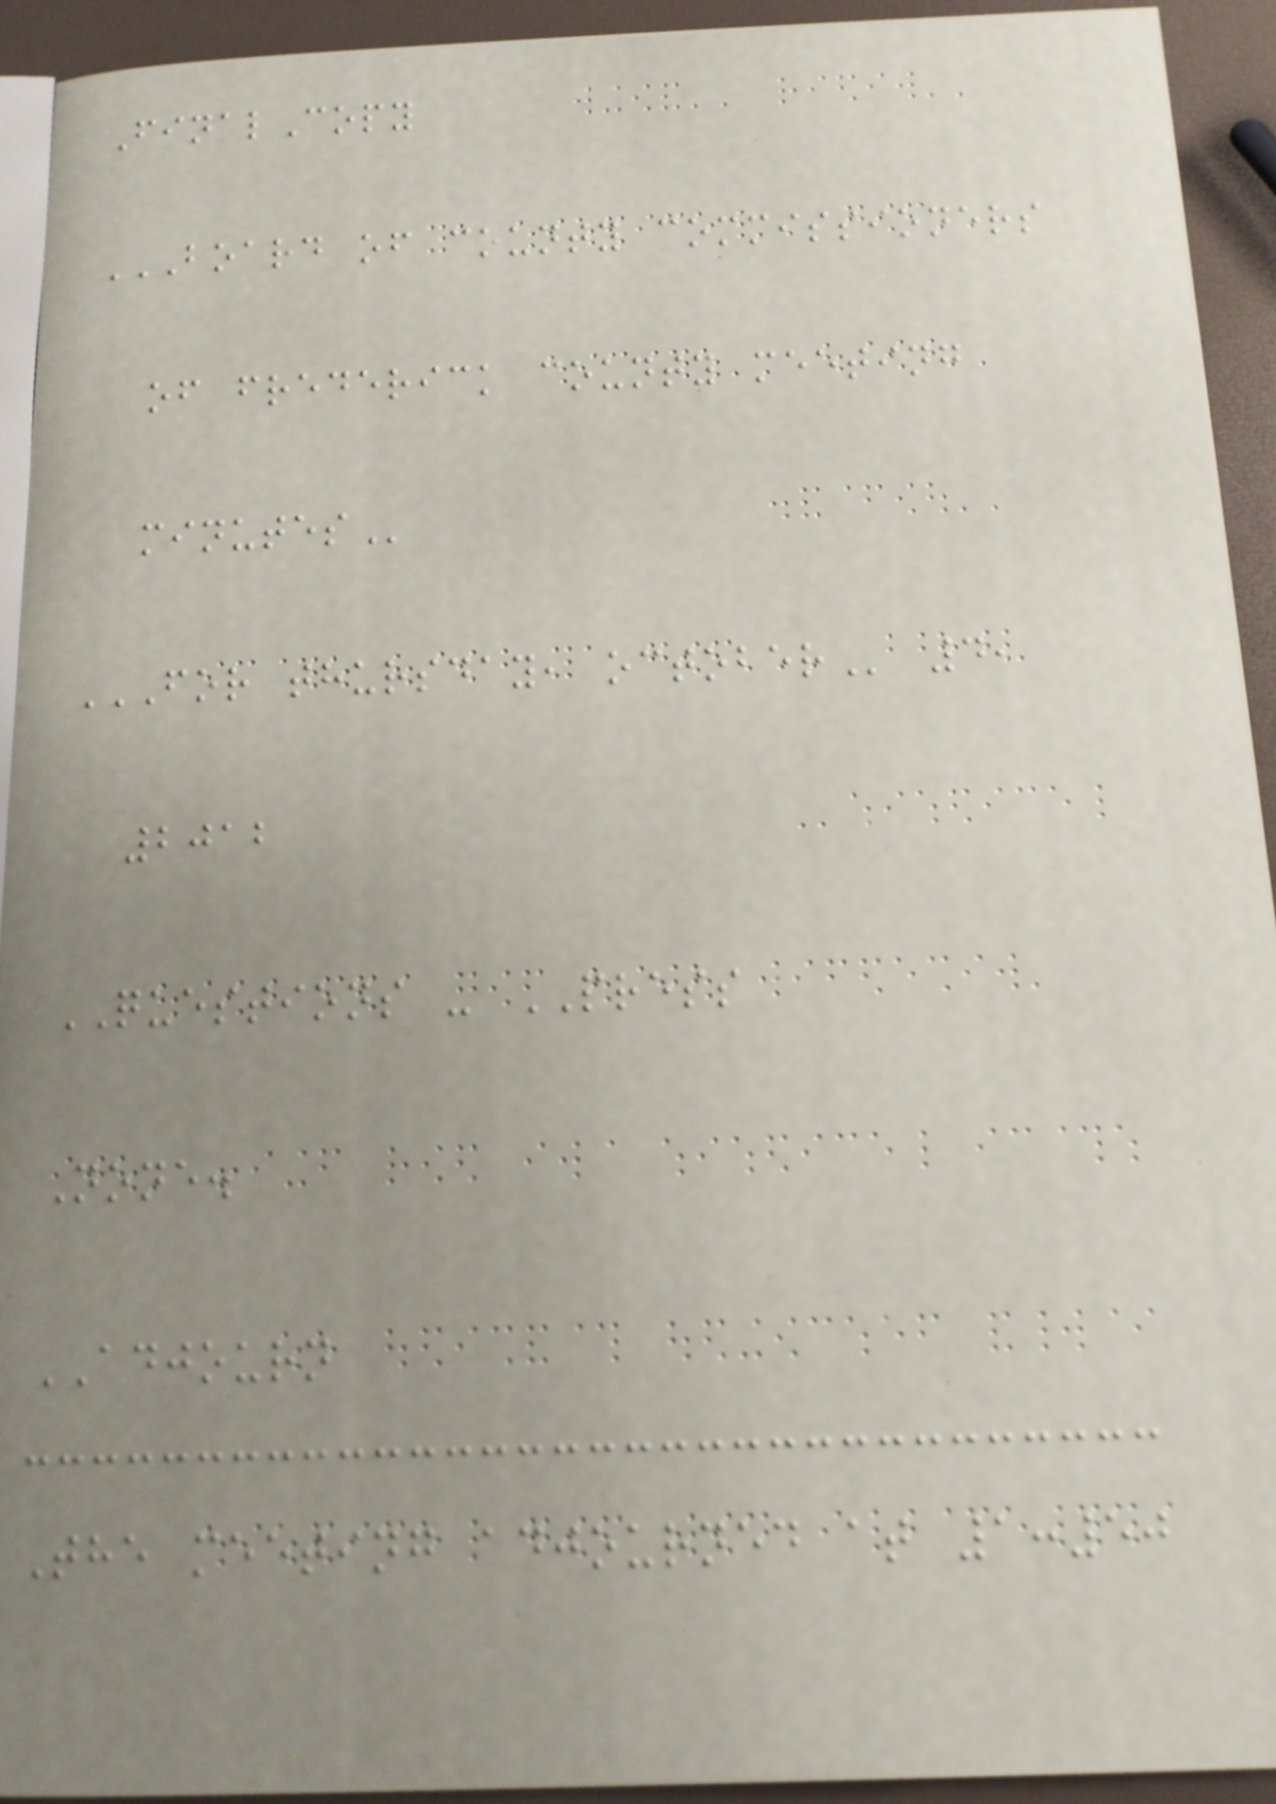FinalCopy
BOARD OF COUNTY COMMISSIONERS
OF FREDERICK COUNTY MEETING
MINUTES
FOR THURSDAY, OCTOBER 4,
2012
QUESTIONS - PRESS
None.
ADJOURN
The meeting adjourned at 1:50
